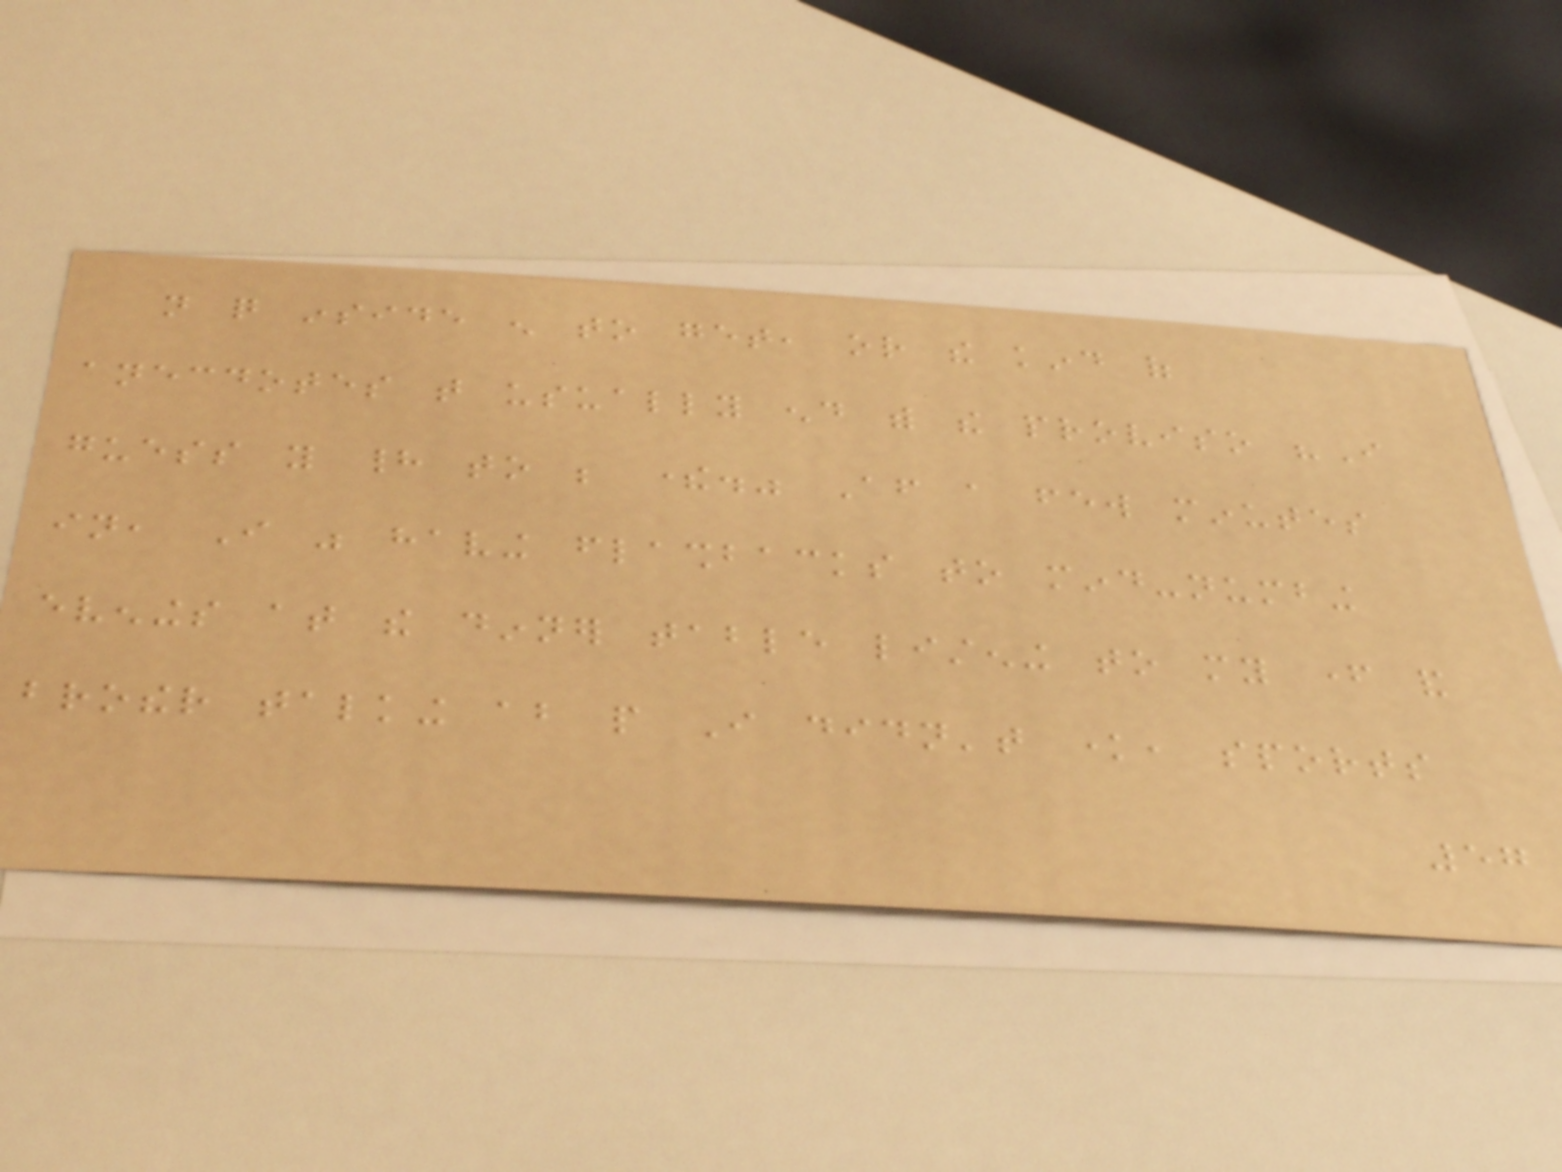not quite inside enough to get, or the kind of
anecdotes that usually end with the proviso "I
guess you had to be there." After a few minutes
in, I was having flashbacks to mind-numbing
evenings at the dinner table listening to my father and
brother talking about people I didn't know, sports
57
